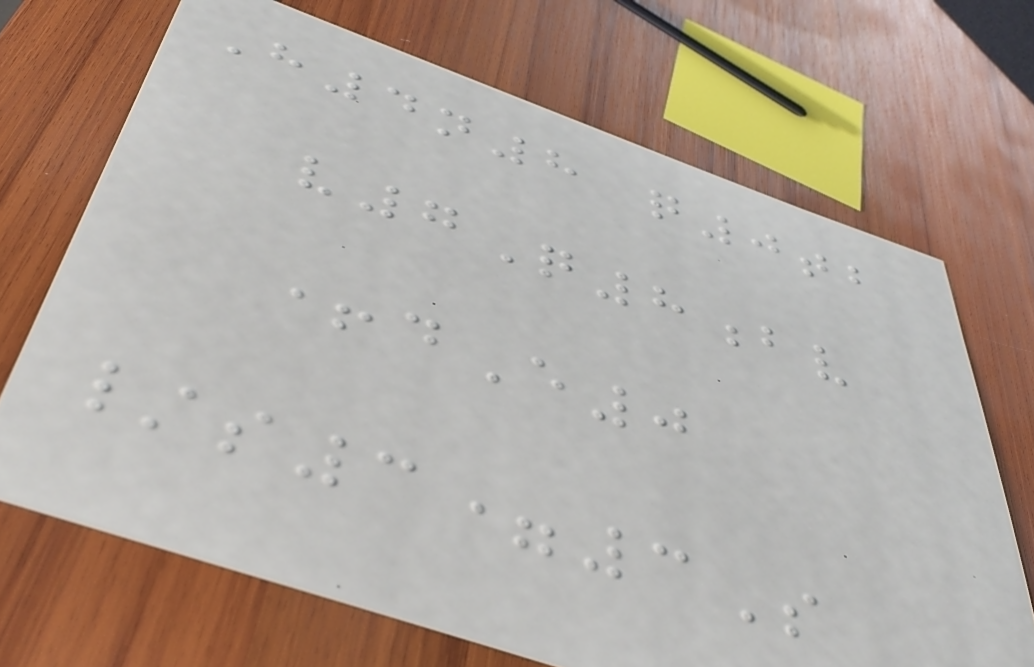H4n8 q0tb
v7Q8bv
+dE0
/s3=3S
